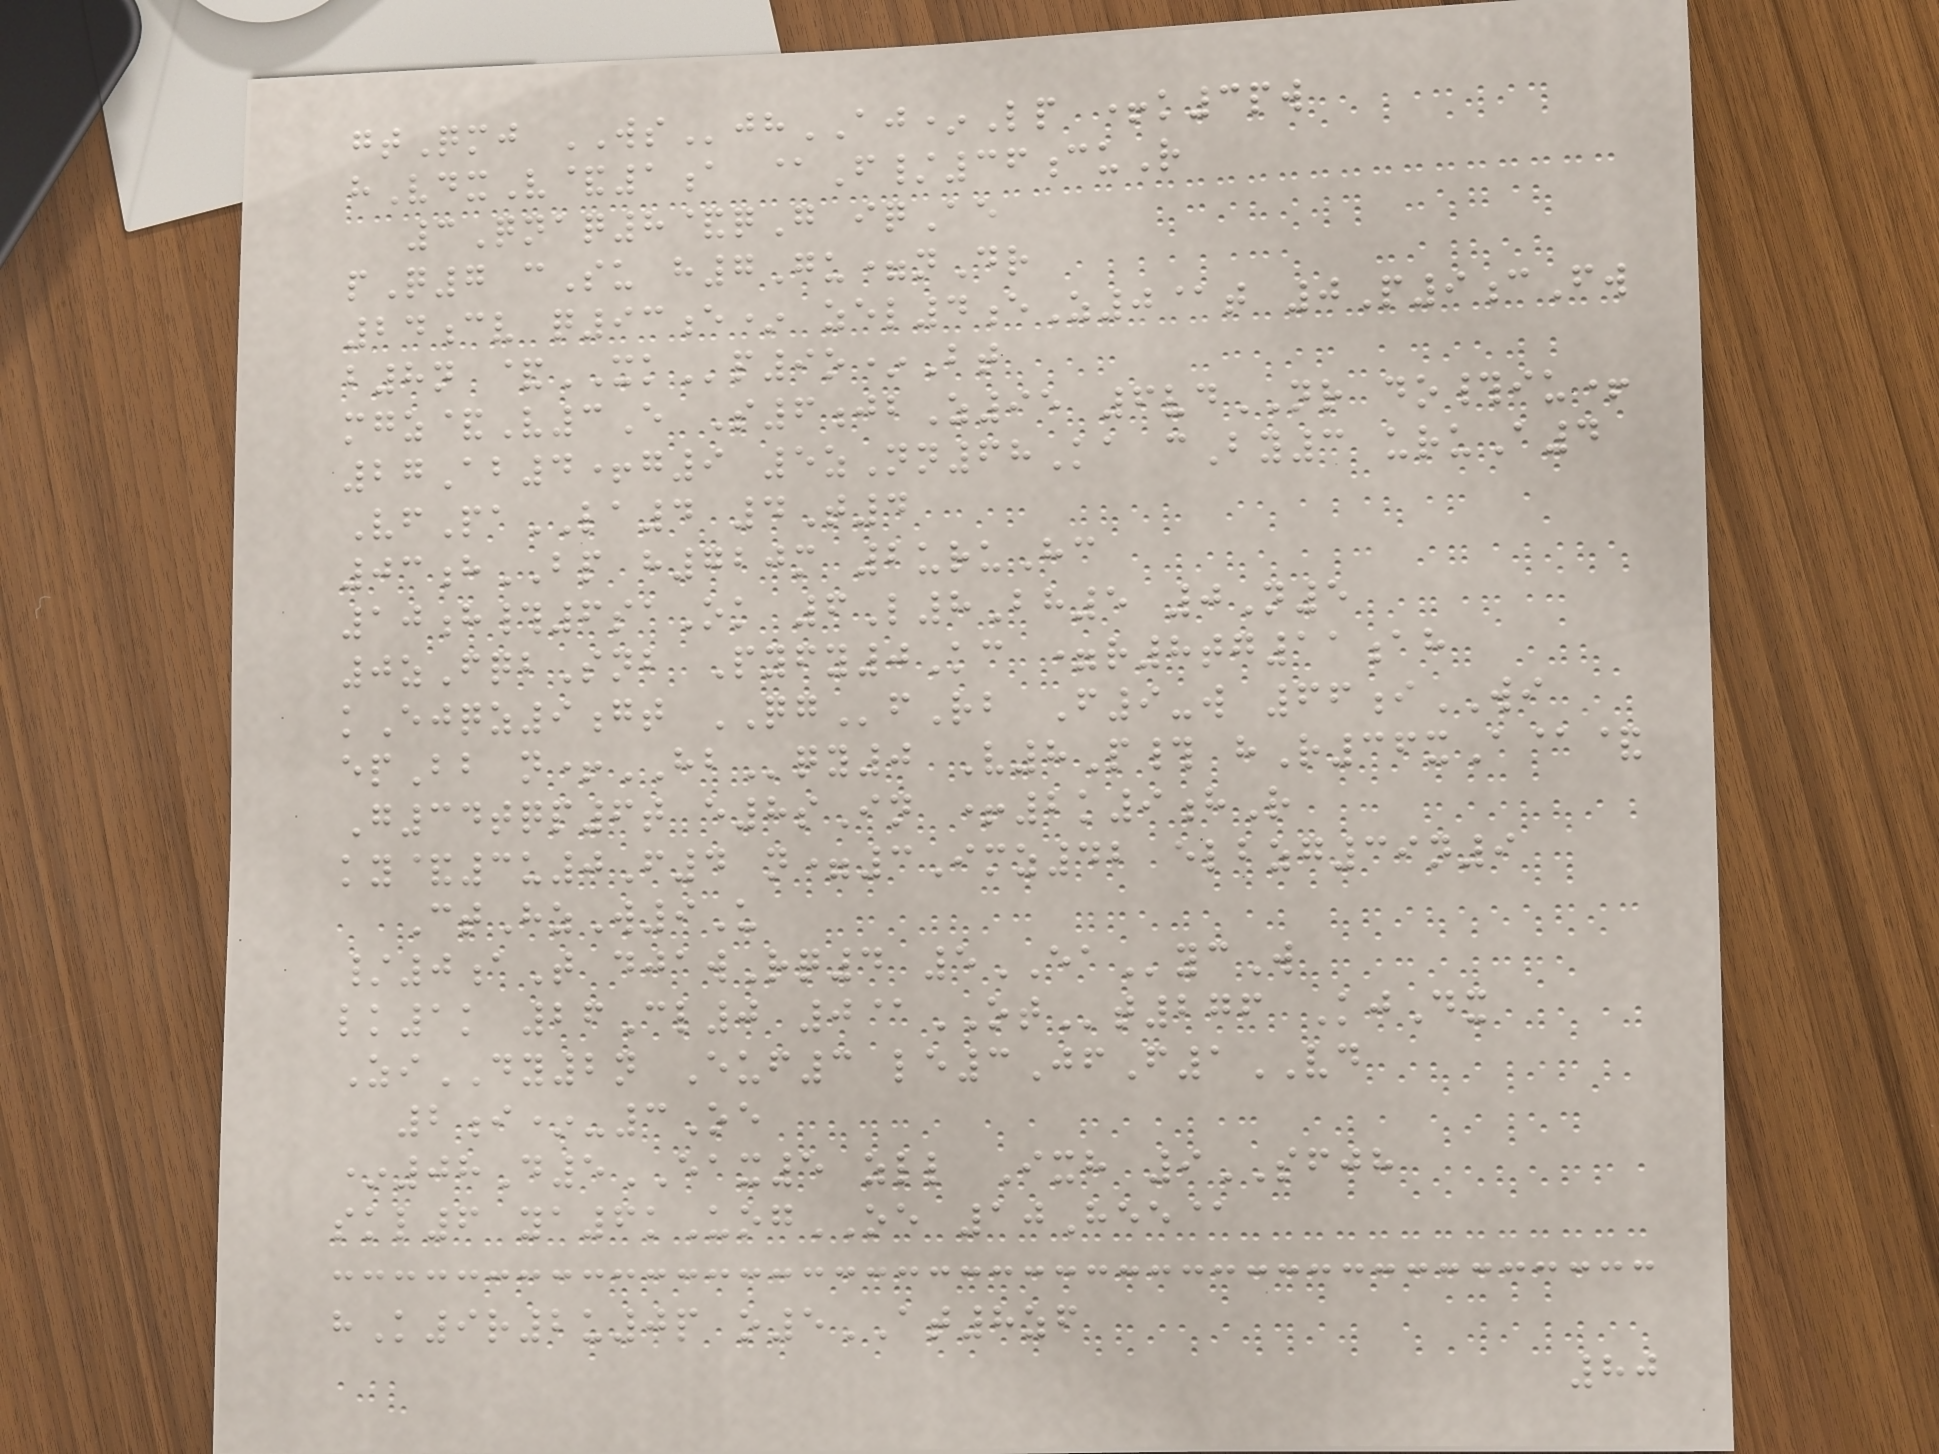gtQmj WSjhAJ*Lp +k3pw
hVdxV&1a @F/36cuR
3Qnaq8&qG iqAe
pQ7 cSu h7Gu=nDr
24cv q93e* zel4eZ0@t 0P9cFw
b8n &XKp9o*Bt
mgz&V3E S6jbZ95 6vdNR do#iu+
27Ab4+g9 5zNn68Ka cBy3 uruA4
VfPaLA4 4T4
03hBP h720m 2uruHc
10h#6saOk 6L8Bh5 0N5
0zFqbSnb Pyfy0Kc =r8tg11ah
kEjqz9gt QGfRb F9-w 66iWI
epBb n+HBqy0 V8P# hR36xA@&
G34tqp6t e8sIn +2k9hR
ky&3u0F4 n=3Imz42 elbzg39n9
CtHzW9U
/0aT djawRq4 5EAycW
lk1k 26Cl0 0@OTt276 KjDx
ZiDY2n Euf3 le3JfF1VD
2i*-3Oe
*08D5EAX5 zll Ixh 9SFJH
skl6 ya6kUogOE 10Hee@
hK9r2u0p o5AT8zf
80
